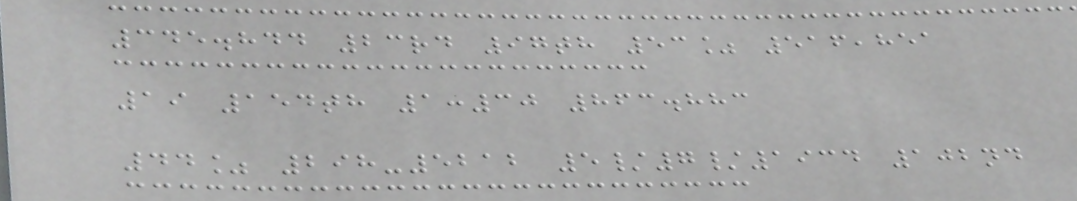345.844 23rd 97th 53% 516,851
19 154th 1:30 863.883
44% 298-5212 5/7/1934 102nd
